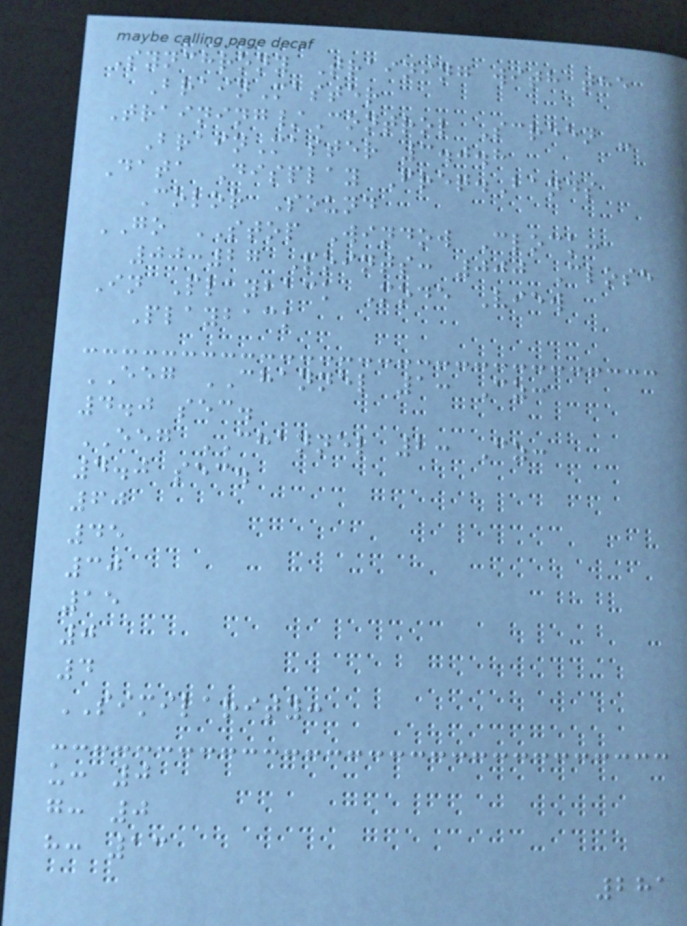Synchrony Training with the
BrainMaster
Training/Control Screen -
BrainMaster 3.0.8
Data Display Freq.Bands
Color Sound
GO STOP Window Clock:
00:27 Points: 000 Close
In Playback Mode View
Playback
EEG CHANNEL 1: Cz:
4.0 sec.
EEG CHANNEL 2: Cz:
4.0 sec.
60
45
30
15
0
4
SIMILARITY:
u: 0
g: 0
h: 13
281
